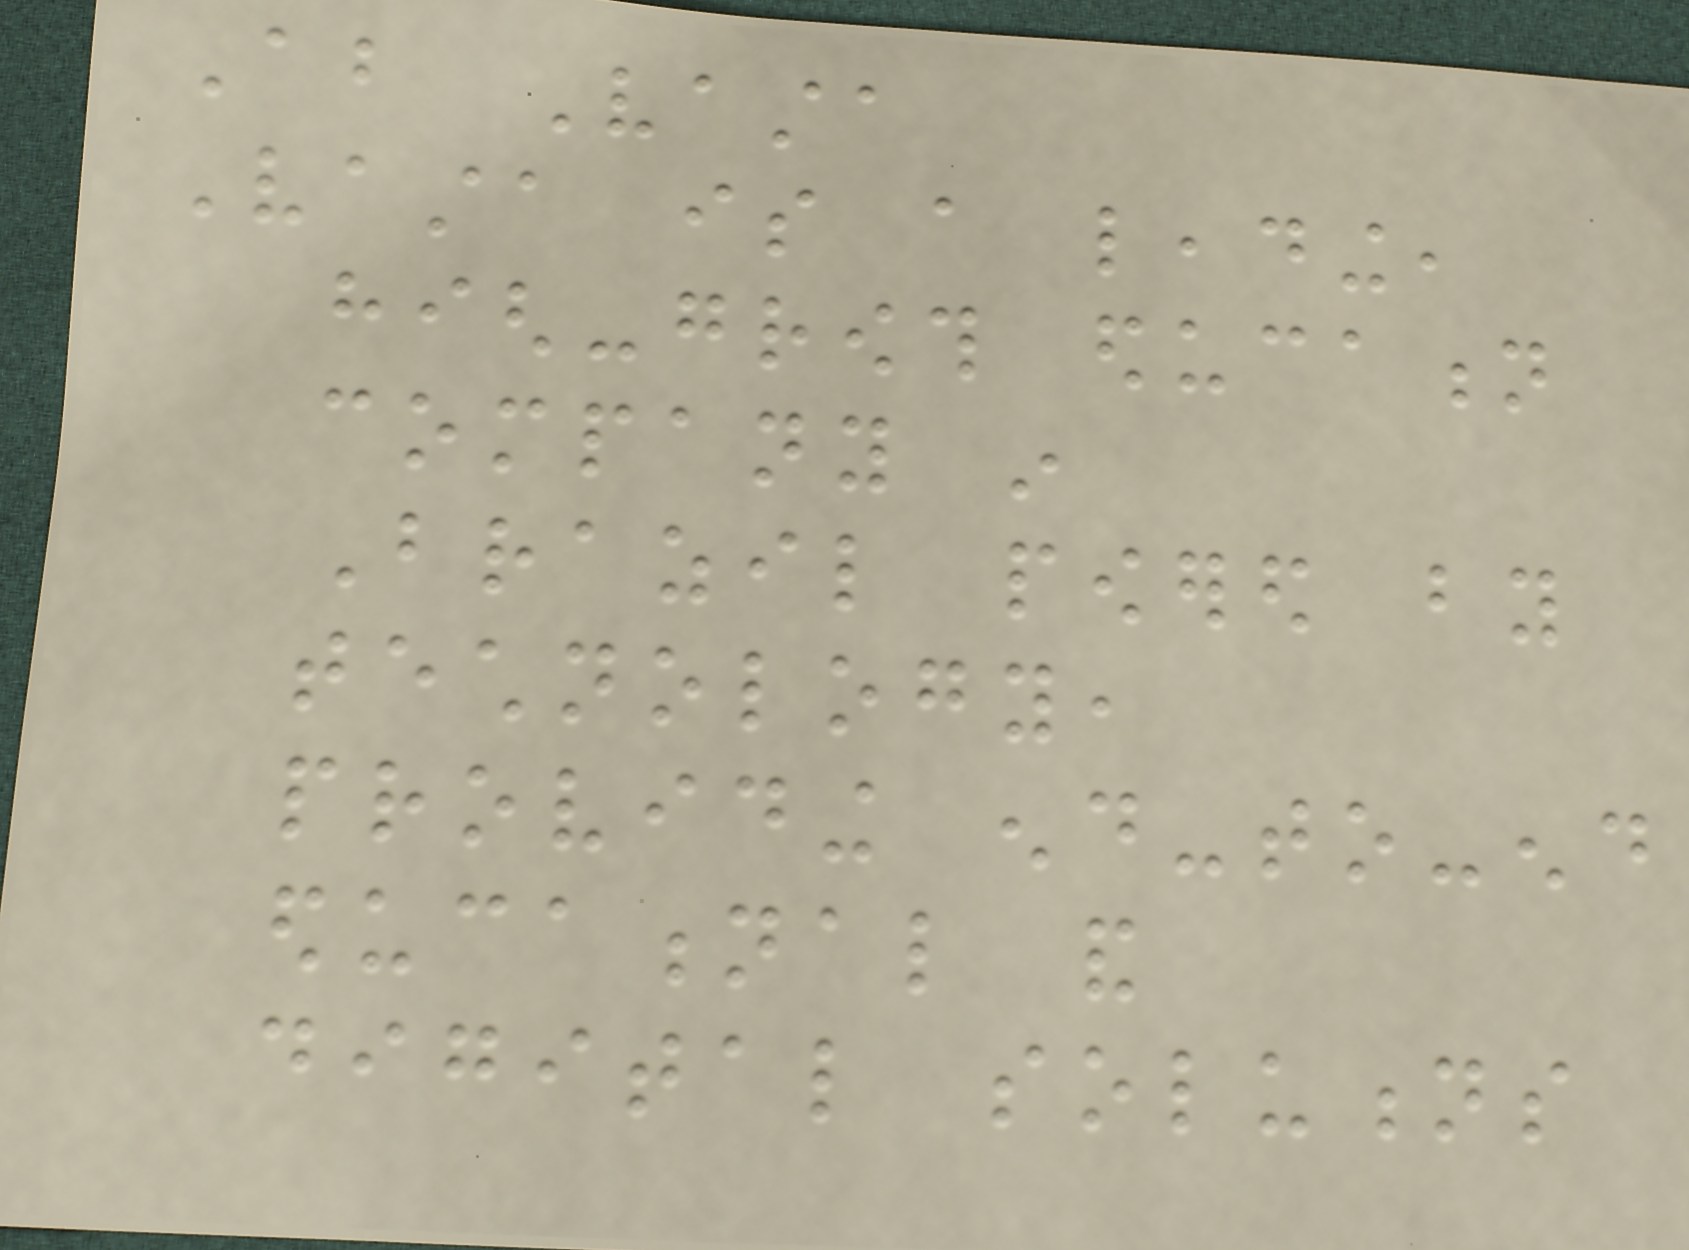About Vasta
Vasta is a leading,
high-growth education
company in
Brazil powered by
technology,
providing end-to-end
educational and
digital solutions
